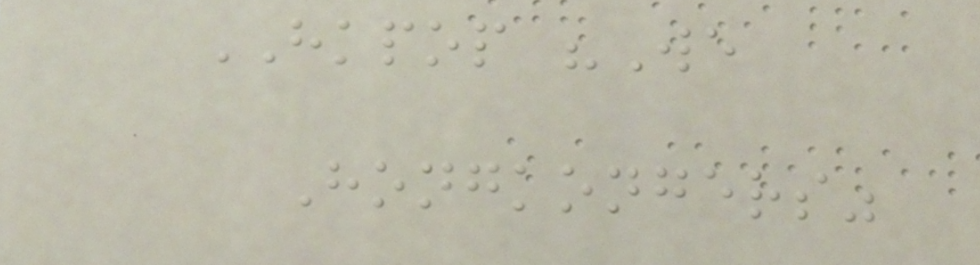HKPOP "We
Hongkongers"
